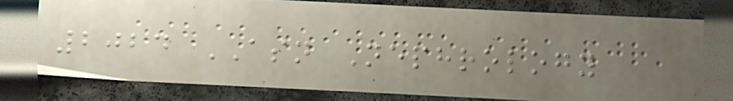2024 ASN Nephrology
